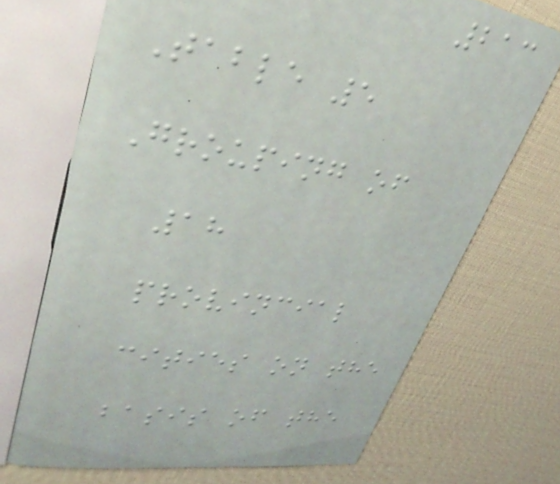213
Table 5
Grouping of
18
provincial
cities on the
basis of the
